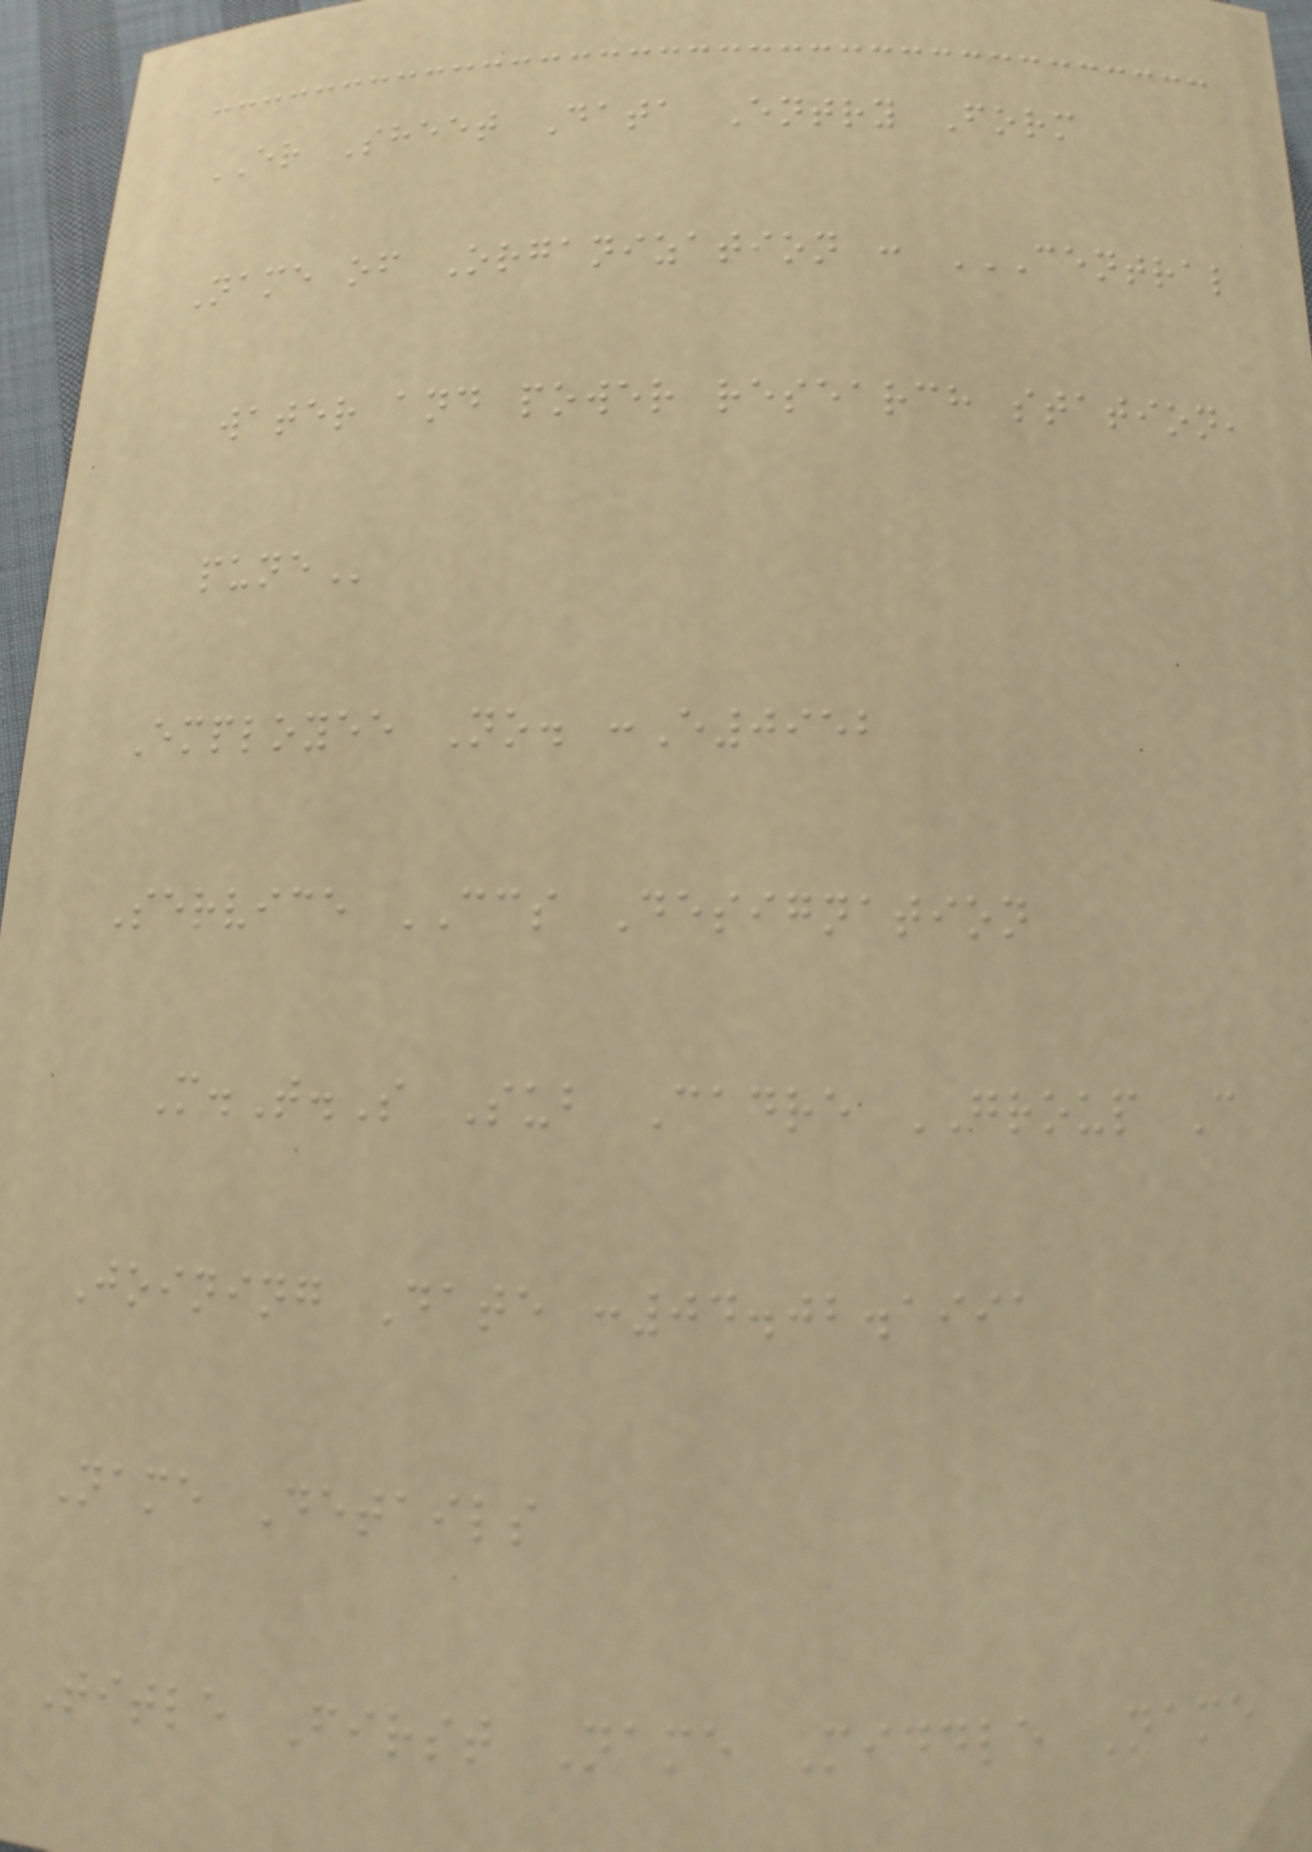ER Sheet Data Entry Form
Name of Organization : CENTRAL
WATER AND POWER RESEARCH STATION,
PUNE
Employee No. :E0952
Service CCS Designation
M.T.S Sub Cadre GROUP C
Joining Date :04.02.1991
Name Details
Title First Name Middle Name
